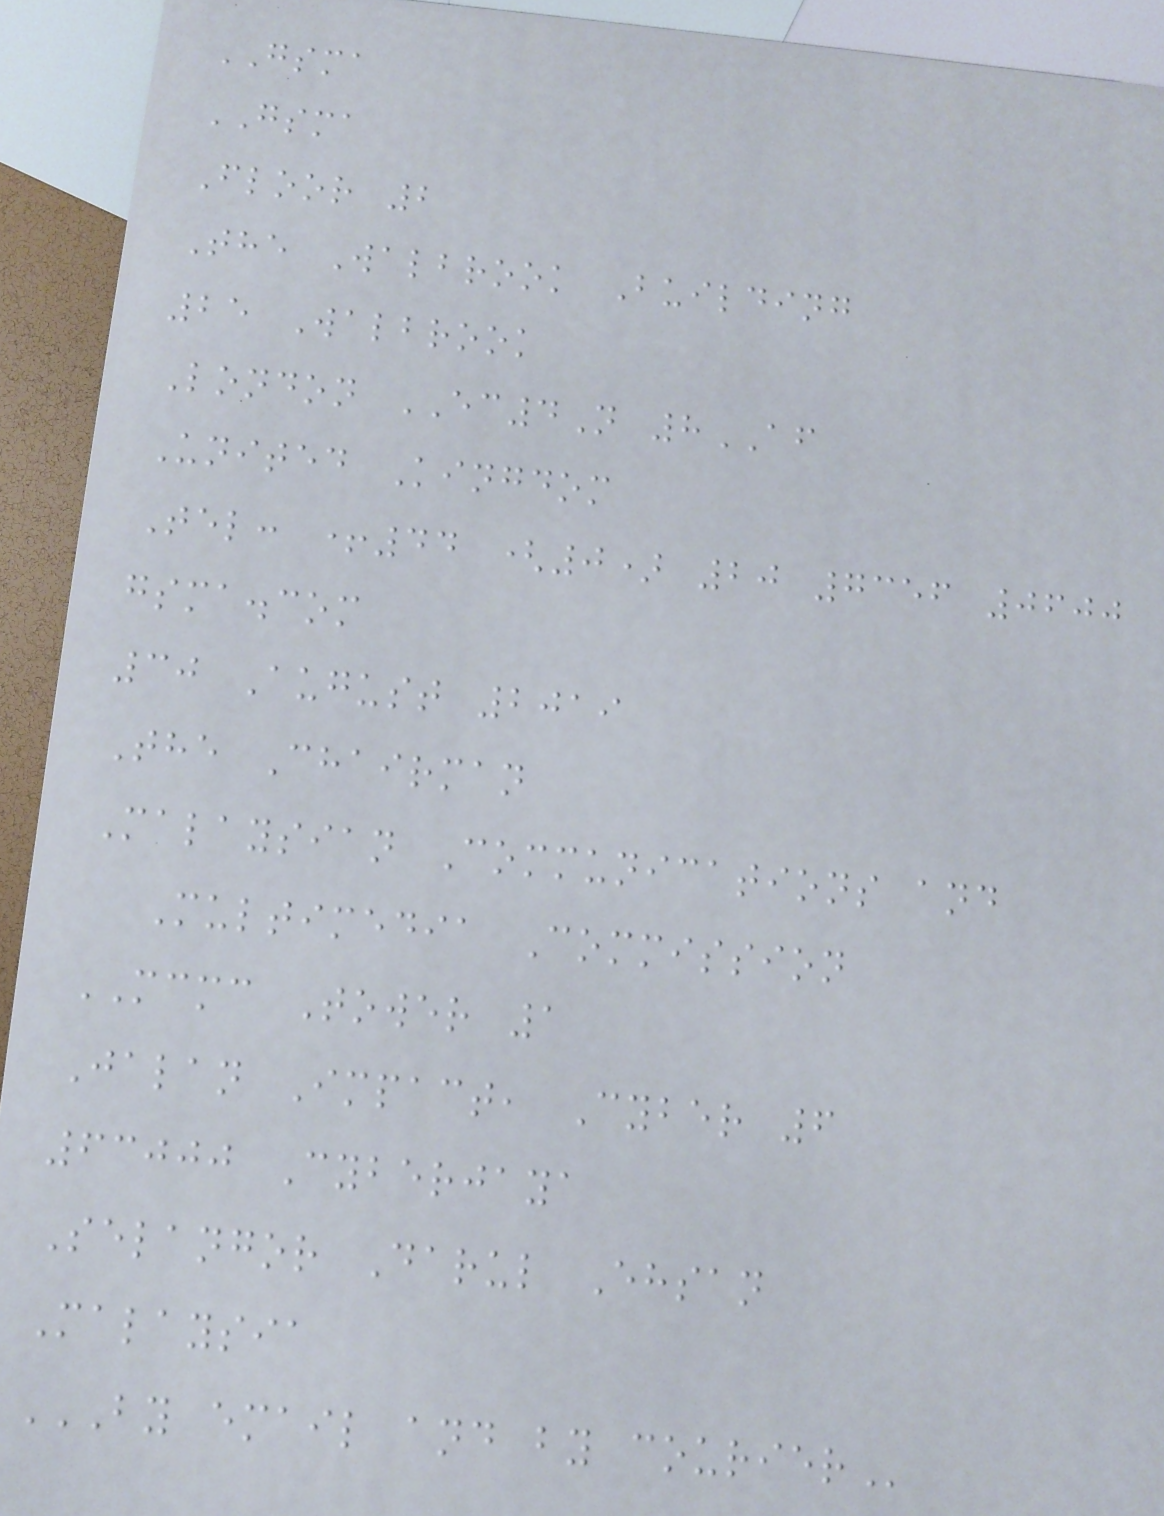GSMA
GSMA
Floor 2
The Walbrook Building
25 Walbrook
London EC4N 8AF
United Kingdom
Tel: +44 (0) 20 7356 0600
gsma.com
30 August 2019
The Chairman
Malaysian Communications and
Multimedia Commission
MCMC Tower 1
Jalan Impact, Cyber 6
63000 Cyberjaya
Selangor Darul Ehsan
Malaysia
BY EMAIL AND BY COURIER
